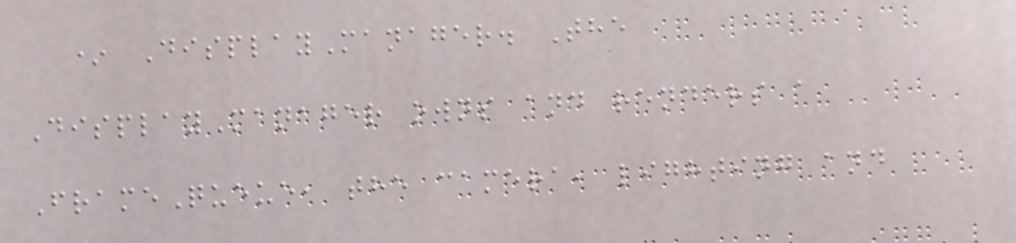* DisplayManager. The
DisplayManager owns and renders a
FrameQueue, the camera, lighting and
